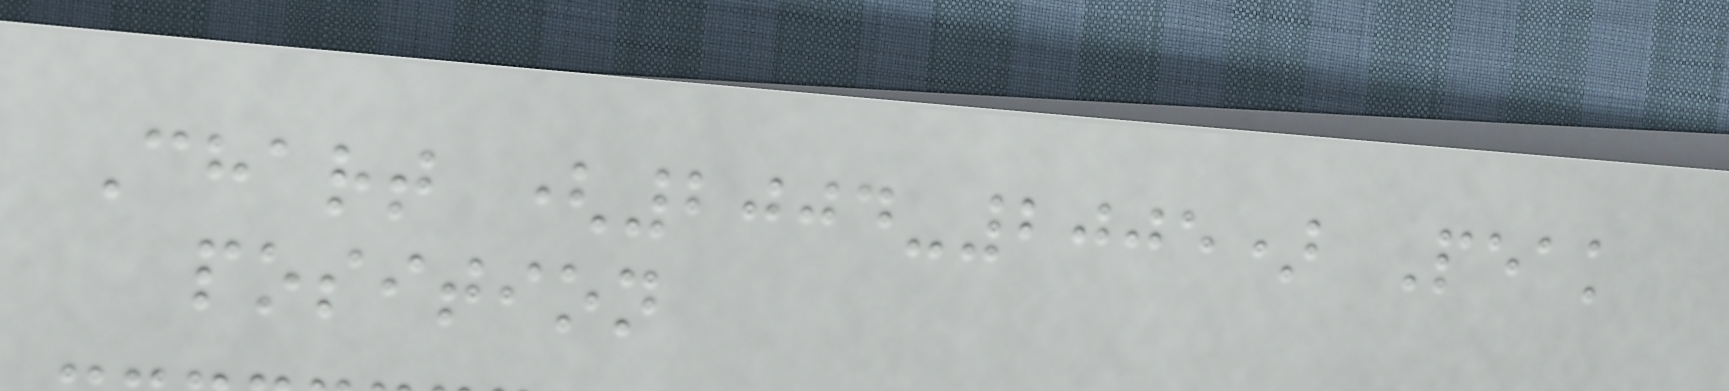Chart (2004-2005) Peak
position
